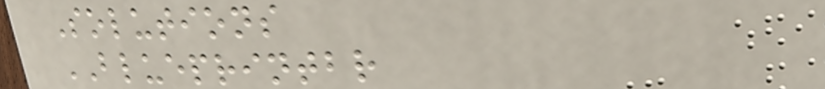Solutions
BLUEPRINTBR
